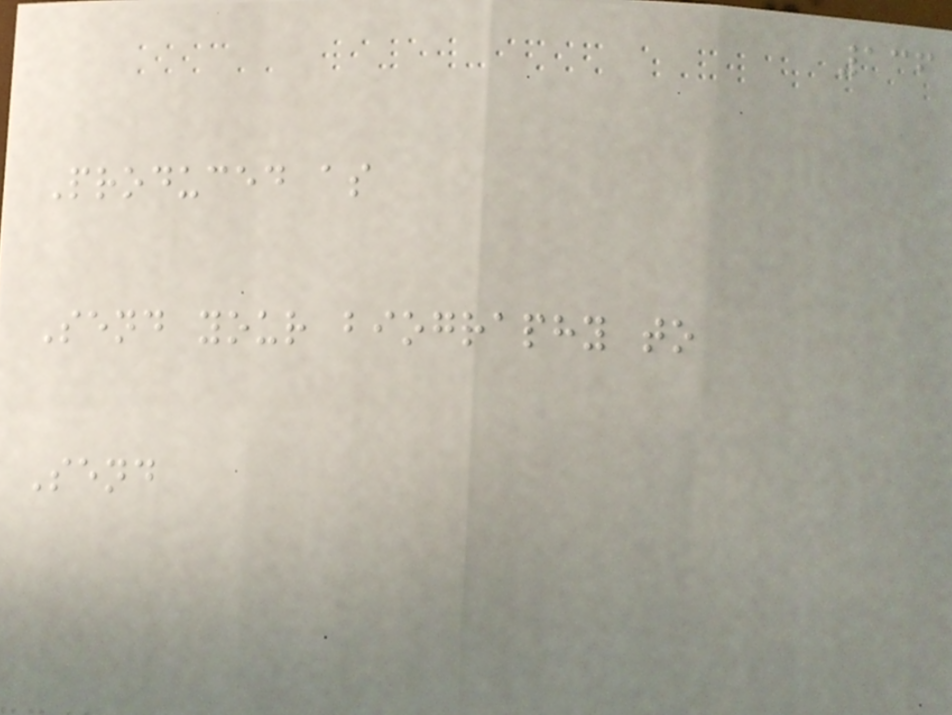136
Produced as
Send your biography to
Send
